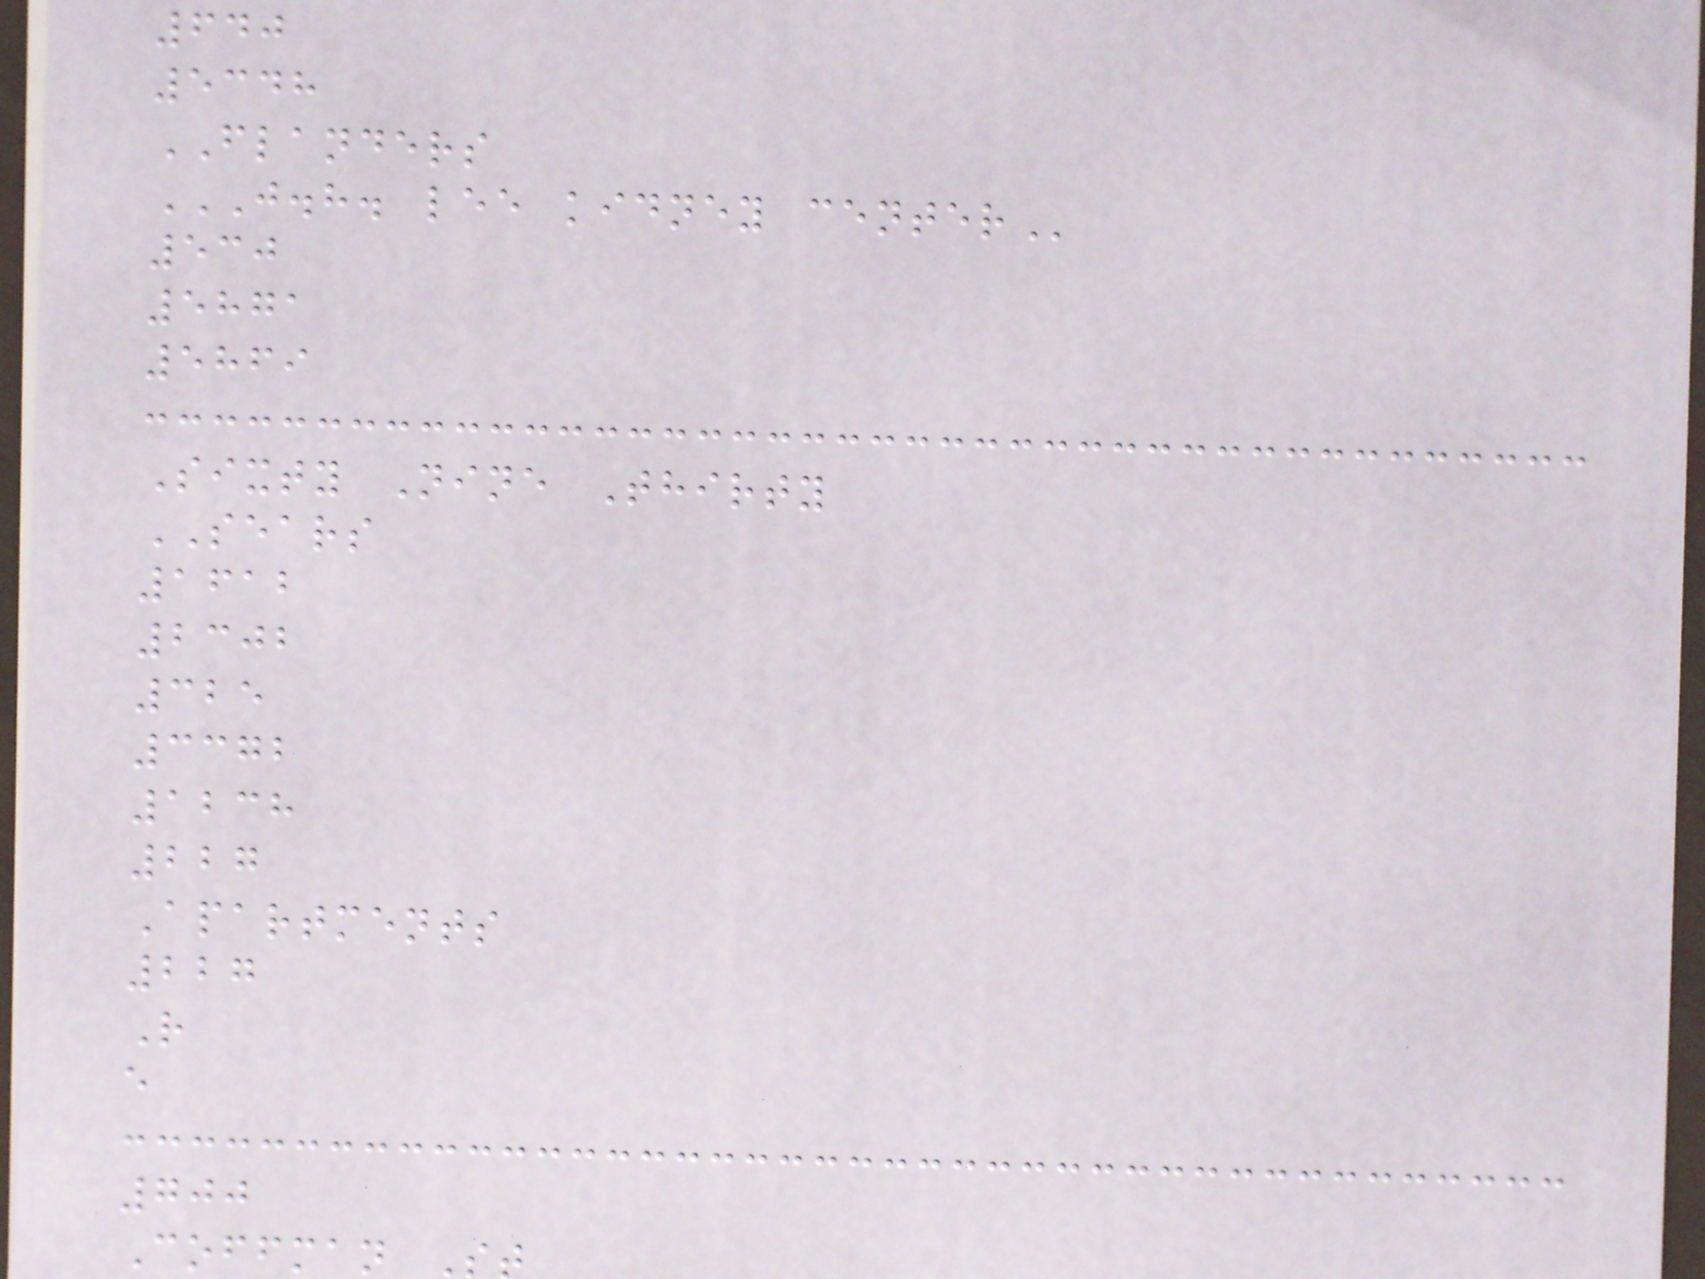640
5348
FLANDERS
J.H. LEE KIDNEY CENTER
530
5871
5869
Sixty Nine Thirty
SEARS
1612
2302
325
3372
1238
227
Apartments
227
R
e
700
Coffman
